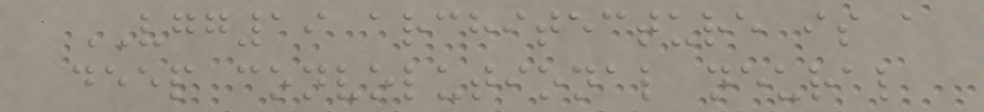VGG19 architecture is a
deep convolutional neural
